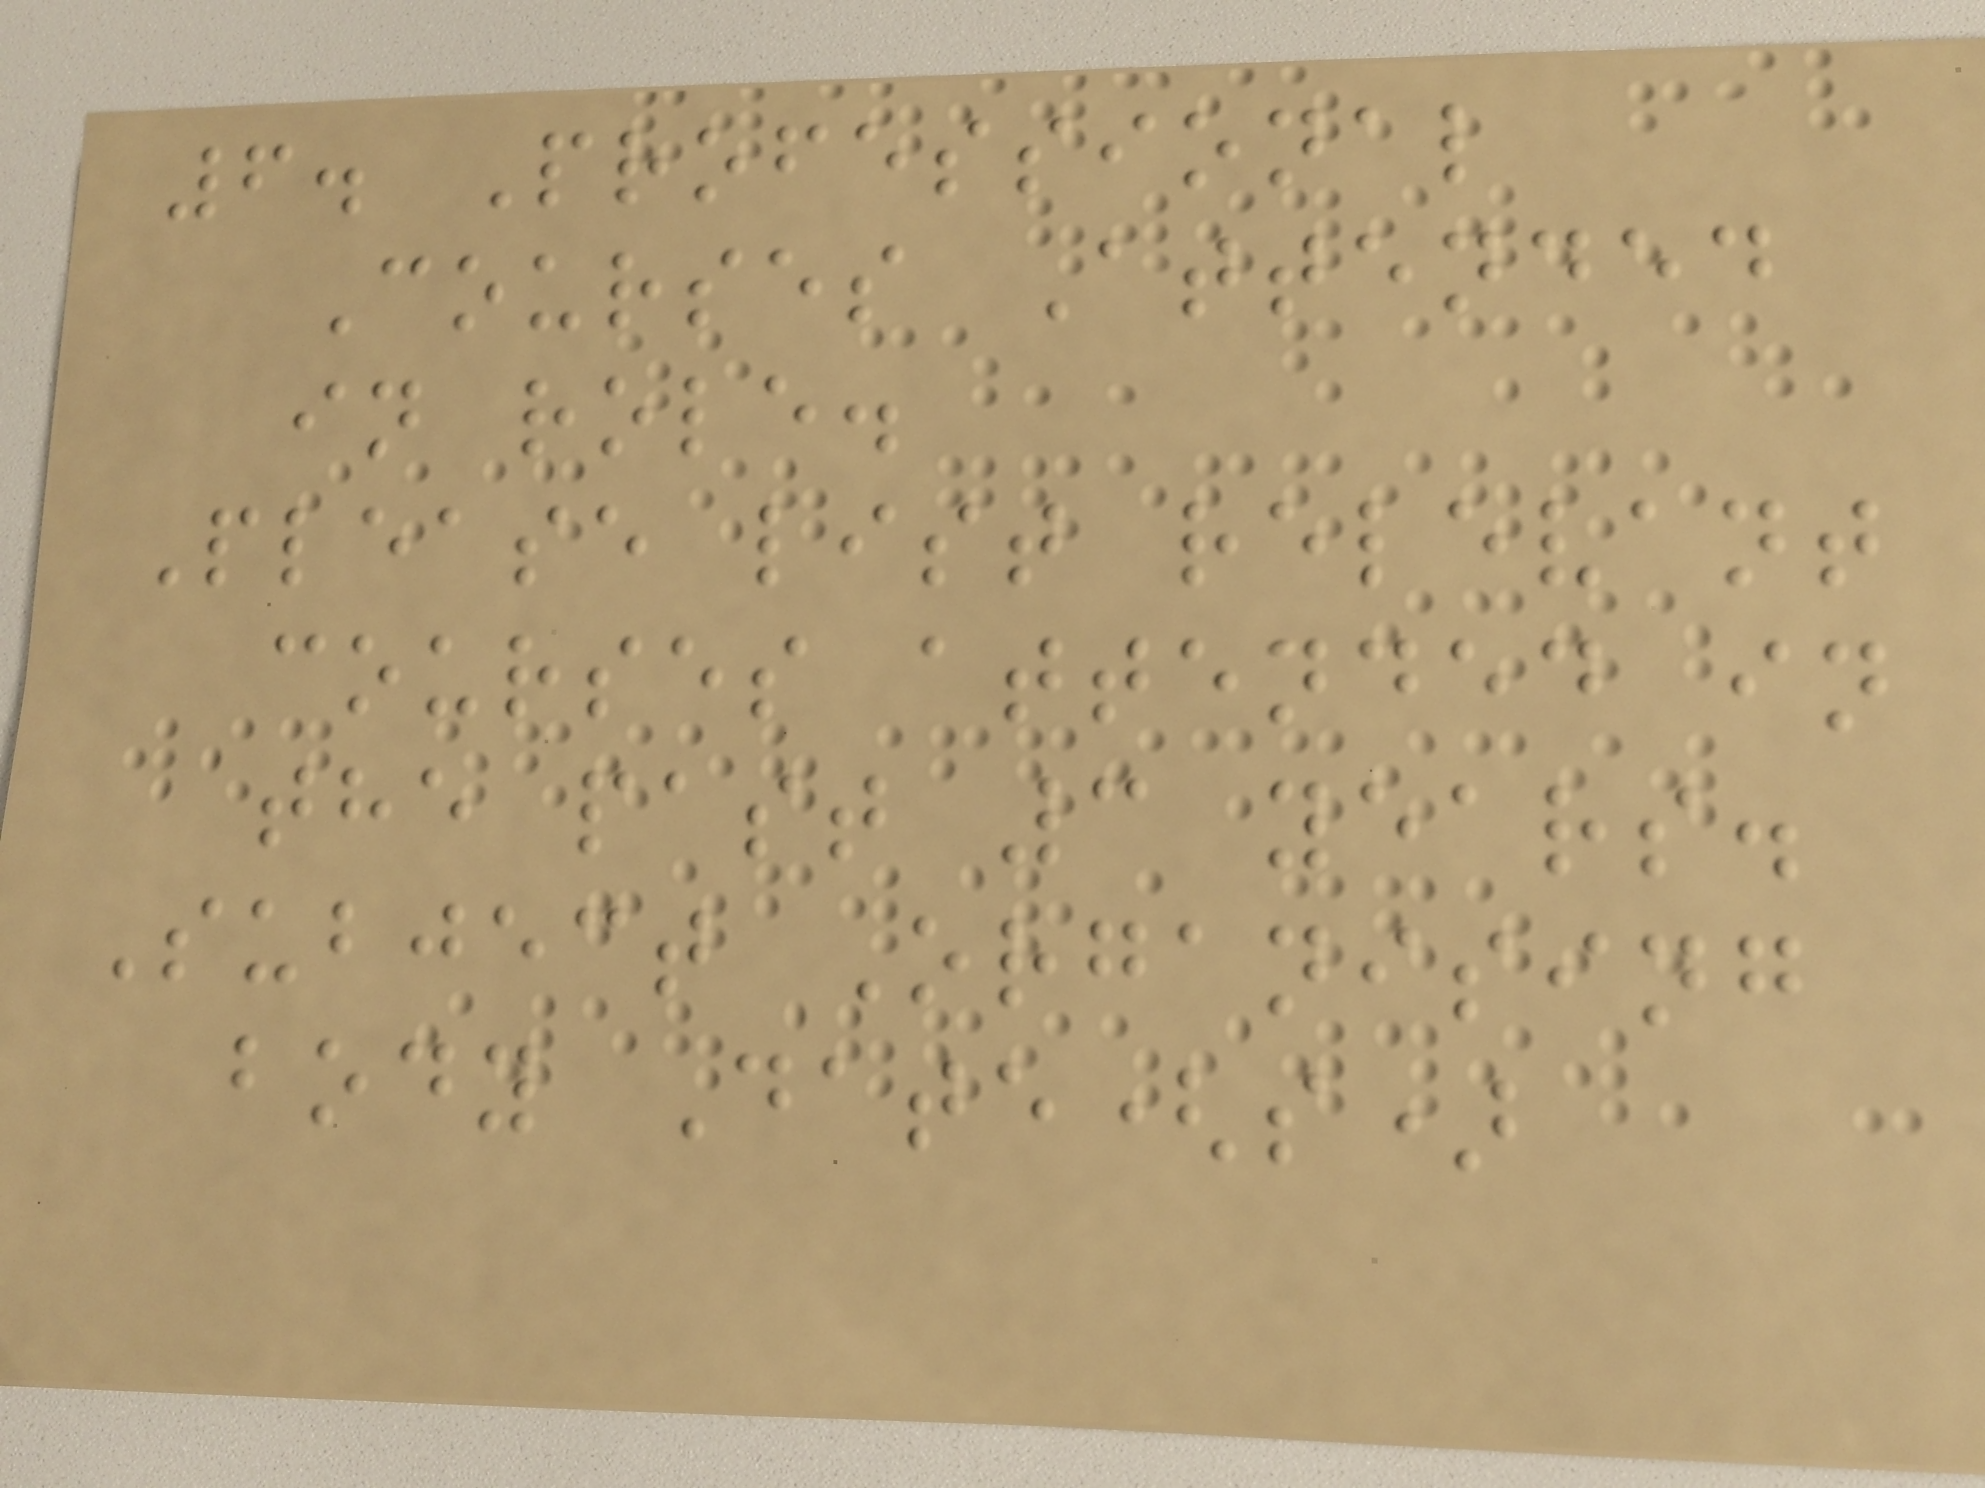6. Professional
Courses Attended
in role.
Please list relevant
courses attended in
the past 3 years.
Subject Organising
body Date(s)
